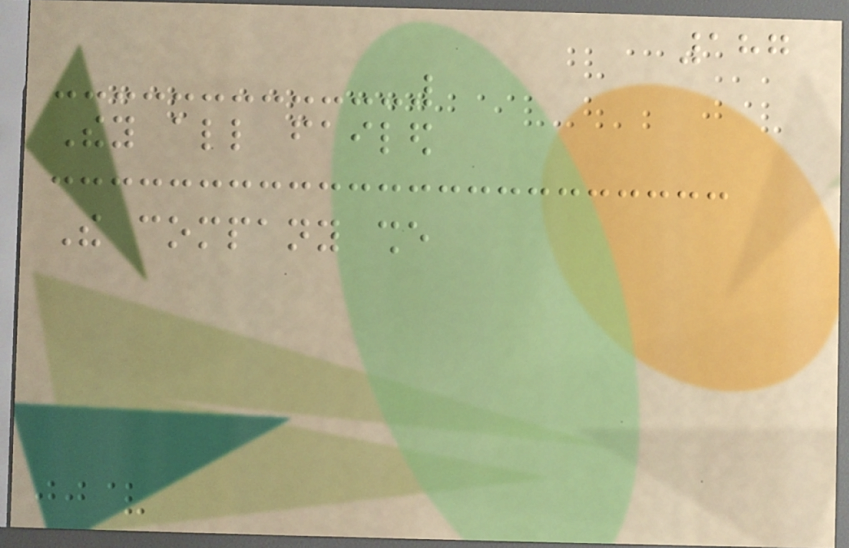187
They all failed
The company she
